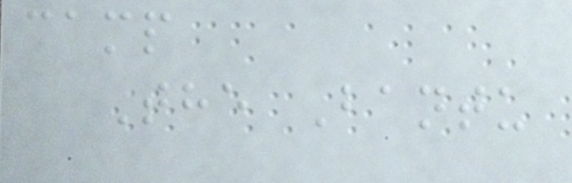camp
The Bantu
